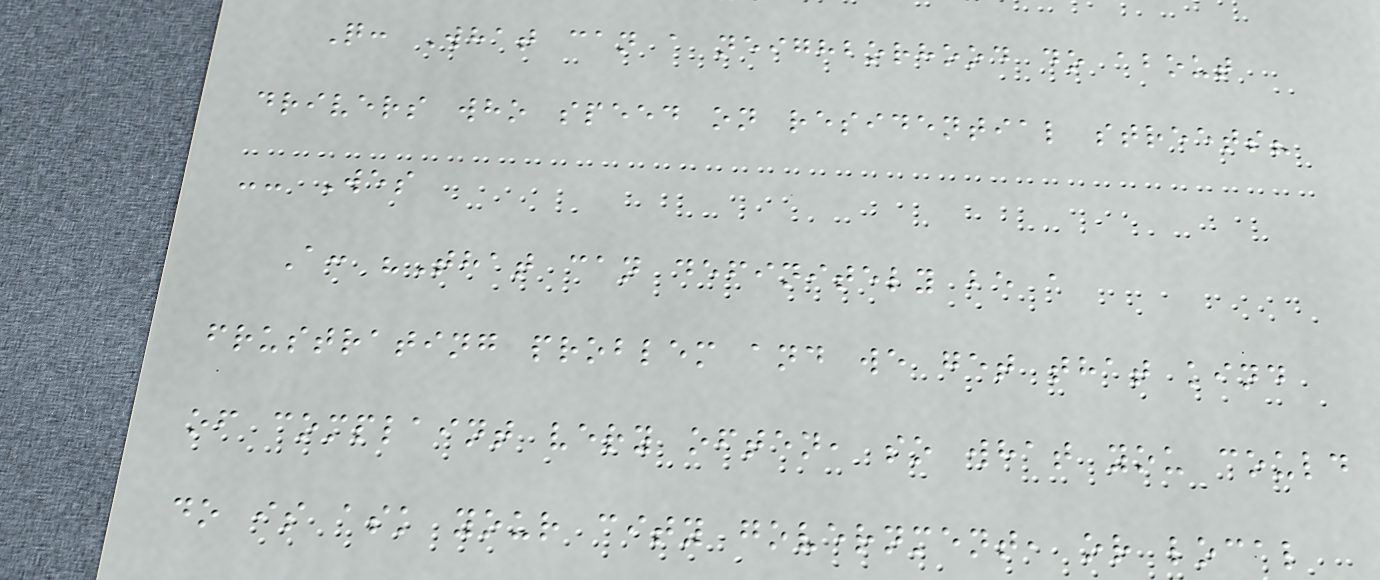Q: What can a neighborhood do about
drivers who speed on residential streets?
-- Wes
A: "That can definitely be a
frustrating problem and we get that kind
of complaint very often, so what you could
do is ask your city government, or local
